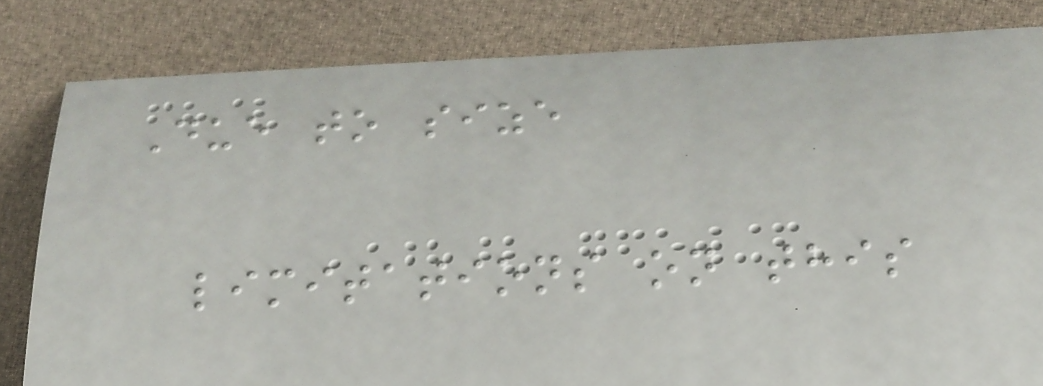Due to size
limitations on this
